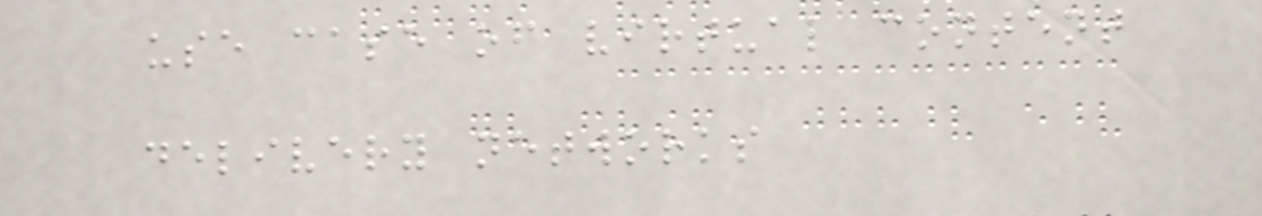use case of virtual content
delivery networks
